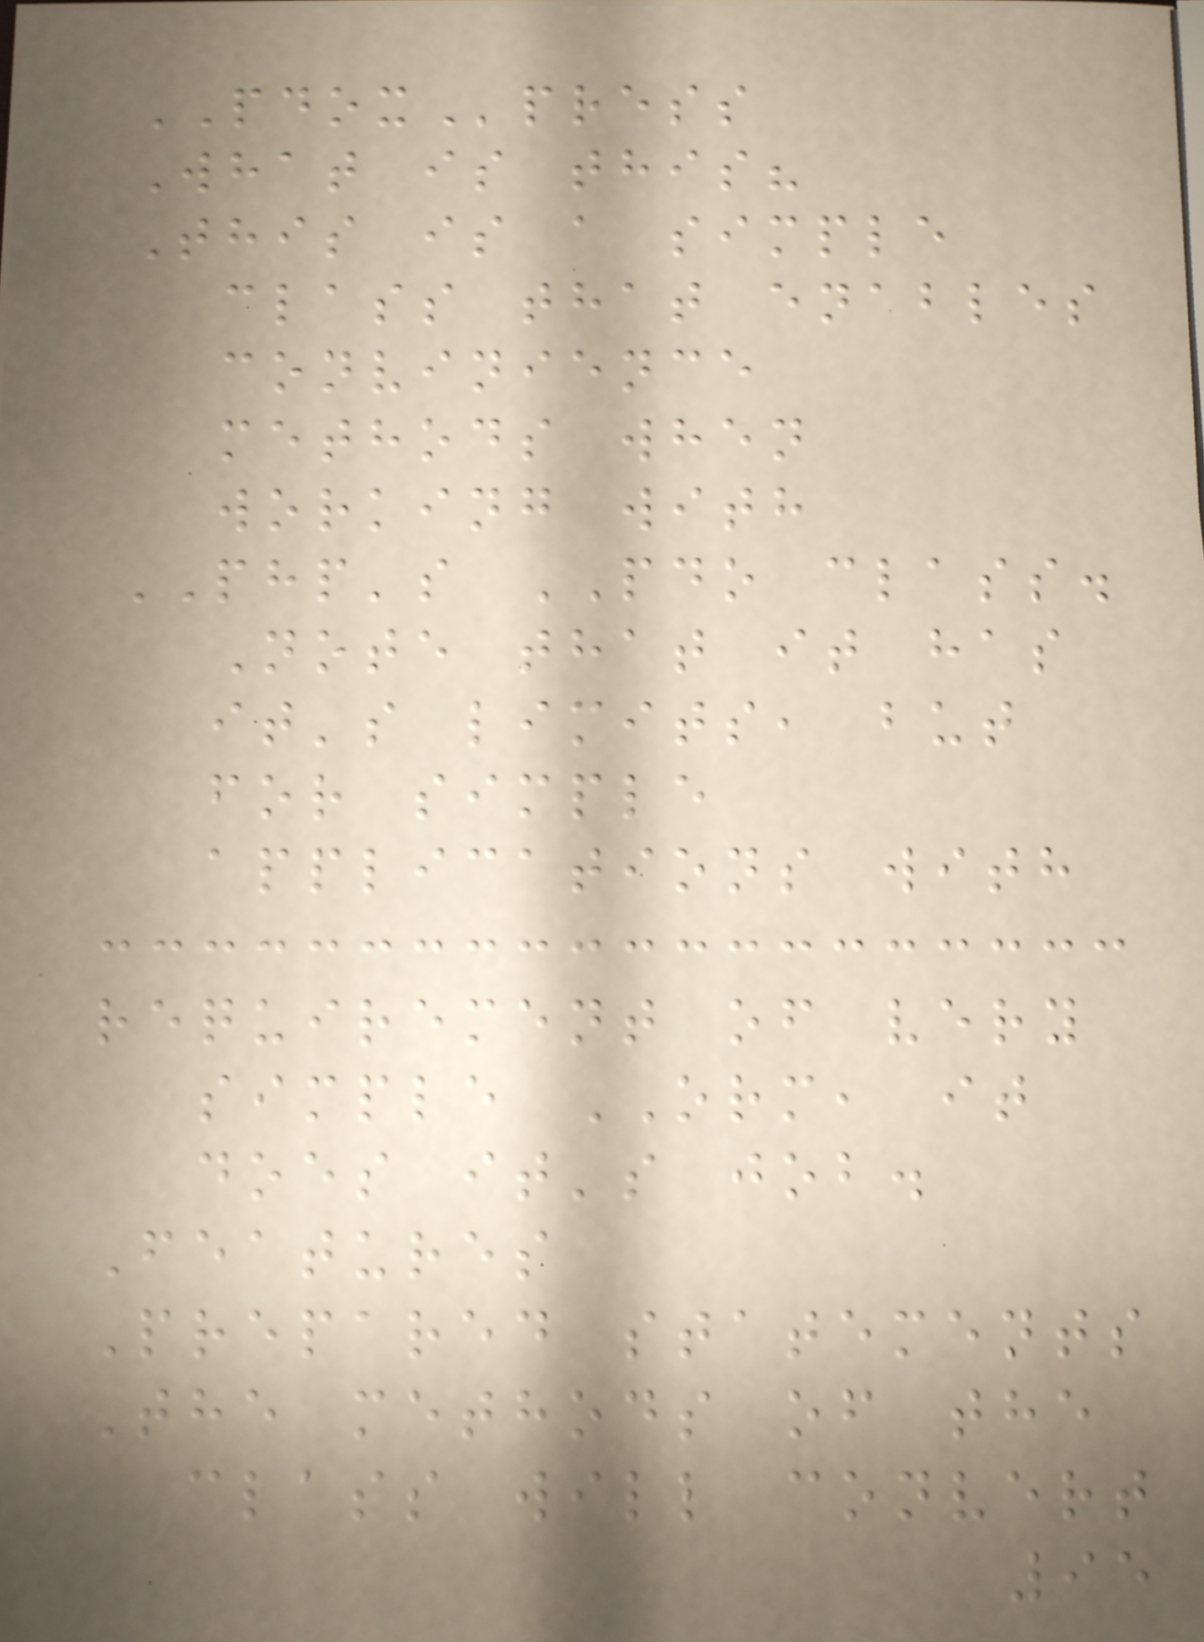PDOXpress
What is this?
This is a simple
class that enables
convinience
methods when
working with
PHP's PDO class.
Note that it has
it's limits, but
for simple
applications with
requirement of very
simple ORM, it
does it's job.
Features
Prepared statements
The methods of the
class will convert
95
